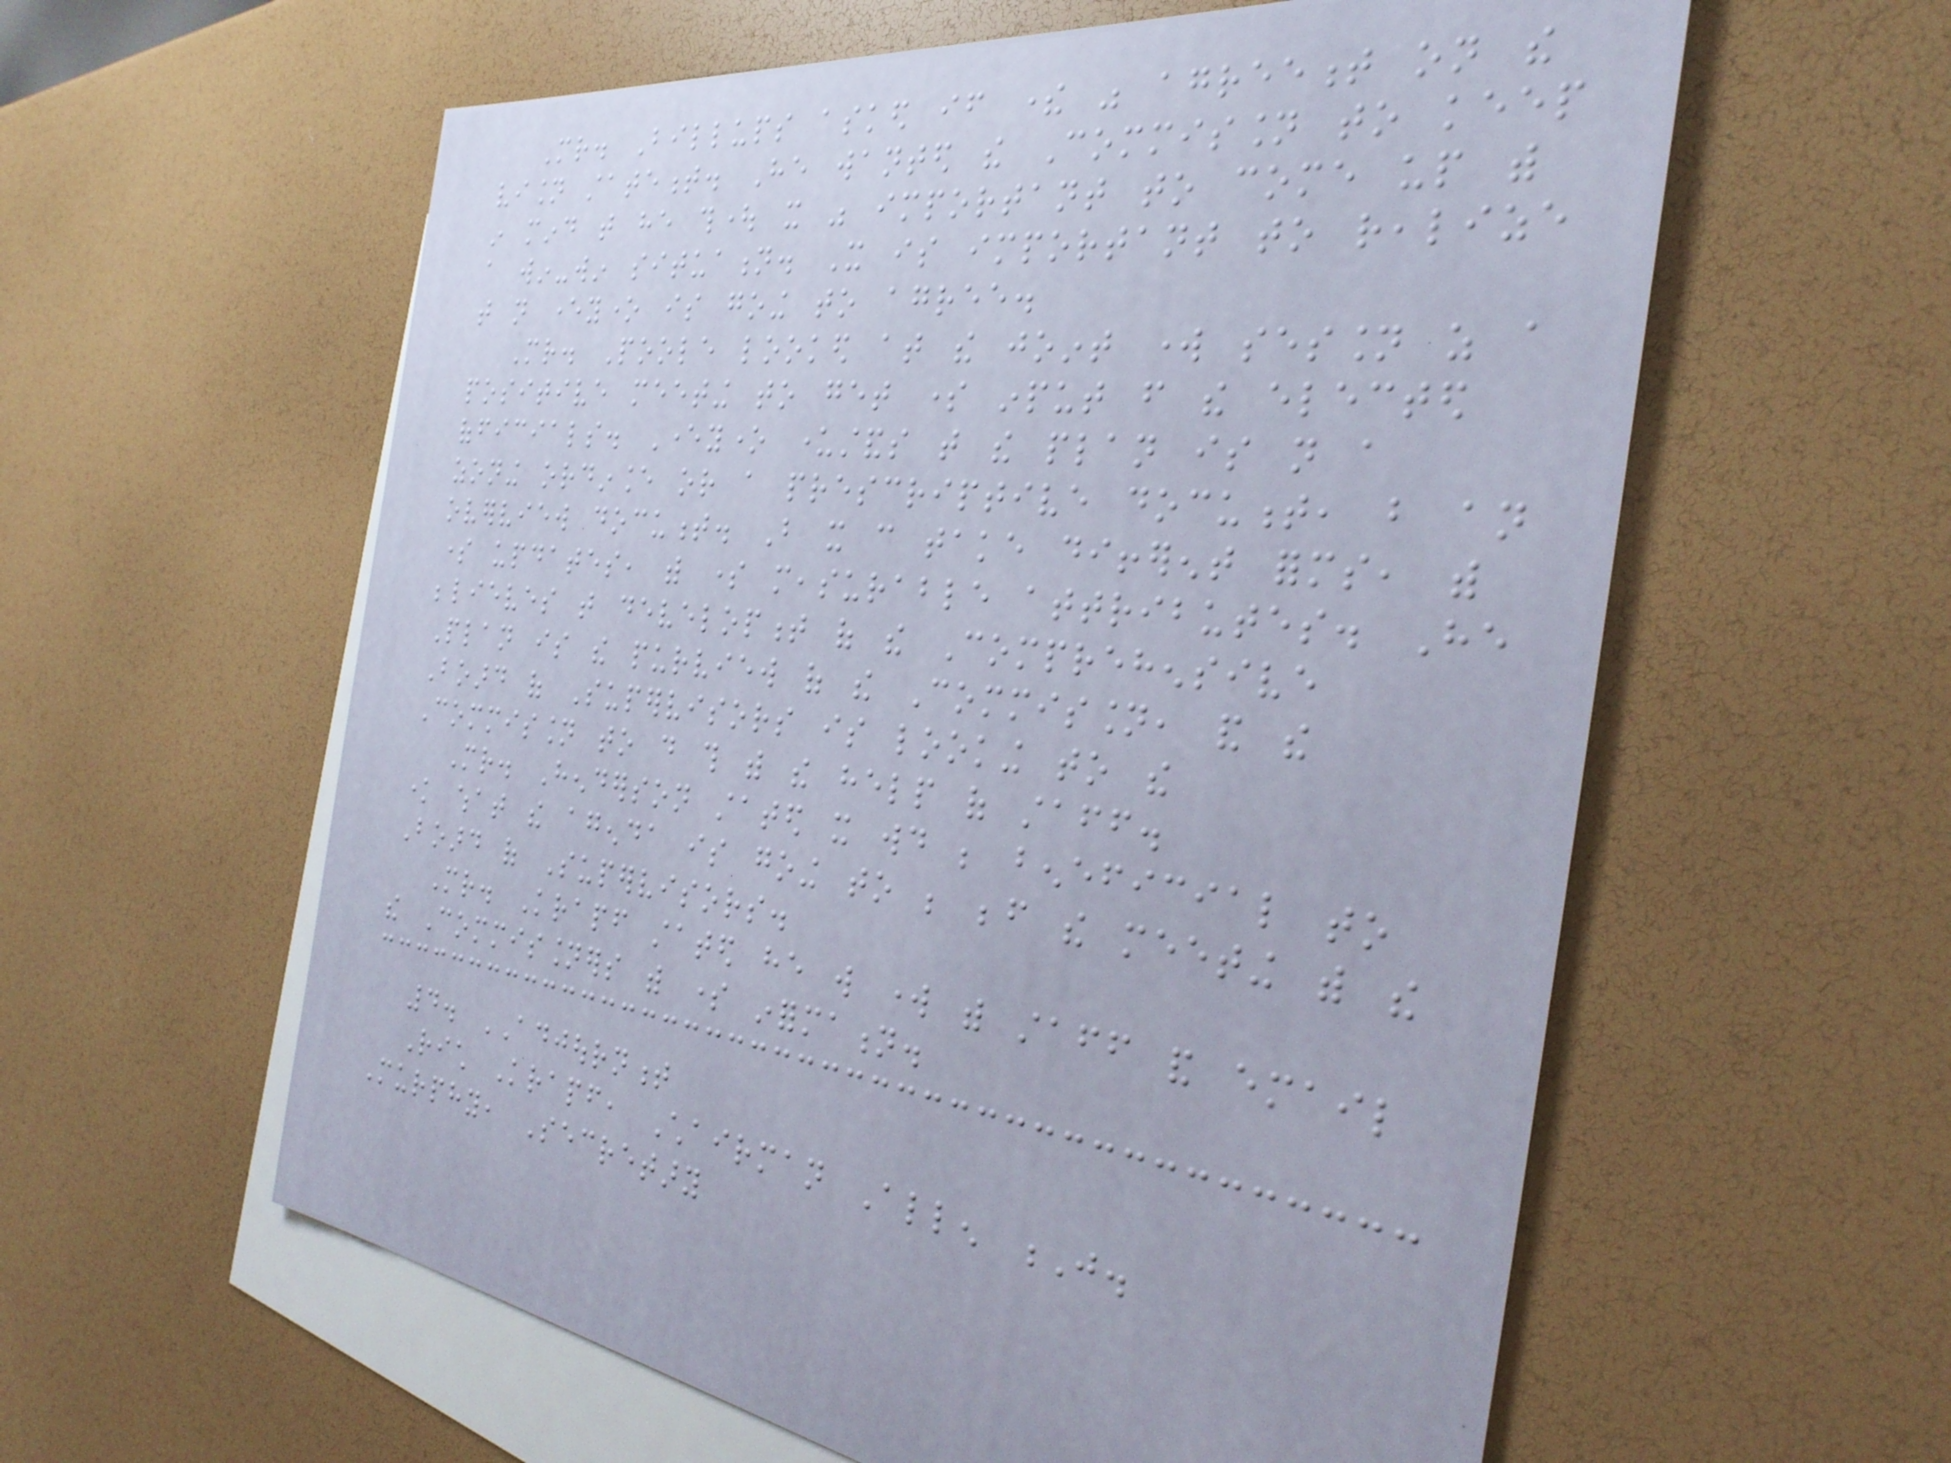Mr. Billups asked if there was agreement on the
vision statement. He wanted the Commission to keep
in mind that he thought it was important to come up with
a win-win situation. It is important to realize
that not everyone is going to agree.
Mr. Poole looked at the joint work session as a
positive meeting to get some input from the elected
officials. Everyone understands that the plan is not a
zoning ordinance or a prescriptive document, but an
overview document. But it can take different forms, with
some updates, with some measurable attributes. He
believes that development of the Comprehensive
Plan is the purview of the Commission, and the
Board of Supervisors is looking to the
Commission to do this with the help of staff.
Mr. Henderson stated it would be beneficial to
know what the agenda is going to be before the meeting with the
Board of Supervisors.
Mr. Krapf stated he will work with staff and email
the Commissioners with some information.
4. ADJOURNMENT
Rich Krapf, Chairman Allen J.
Murphy, Secretary
